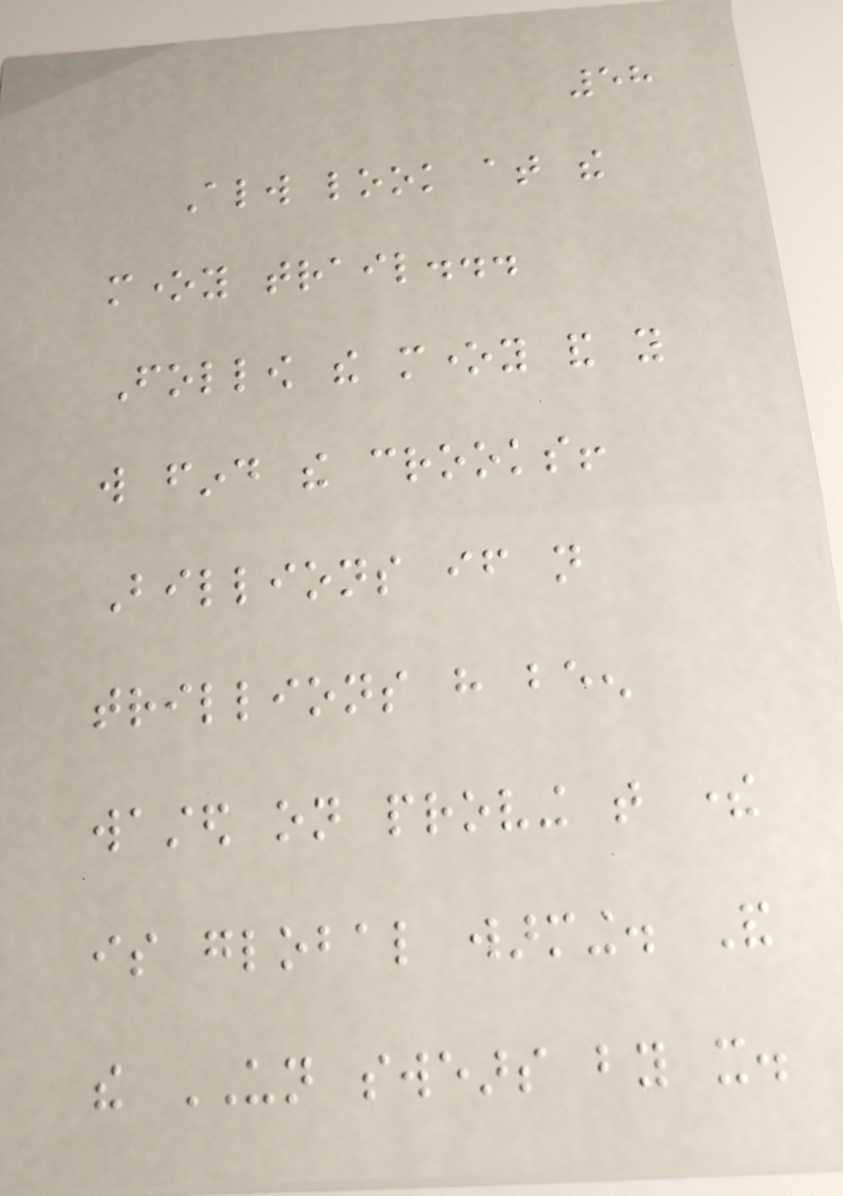58
Always look at the
money trail...
Follow the money and you
will find the crooks!
Billions if not
trillions have been
wasted on proving that there
is global warming. And
the UN swears by it.
